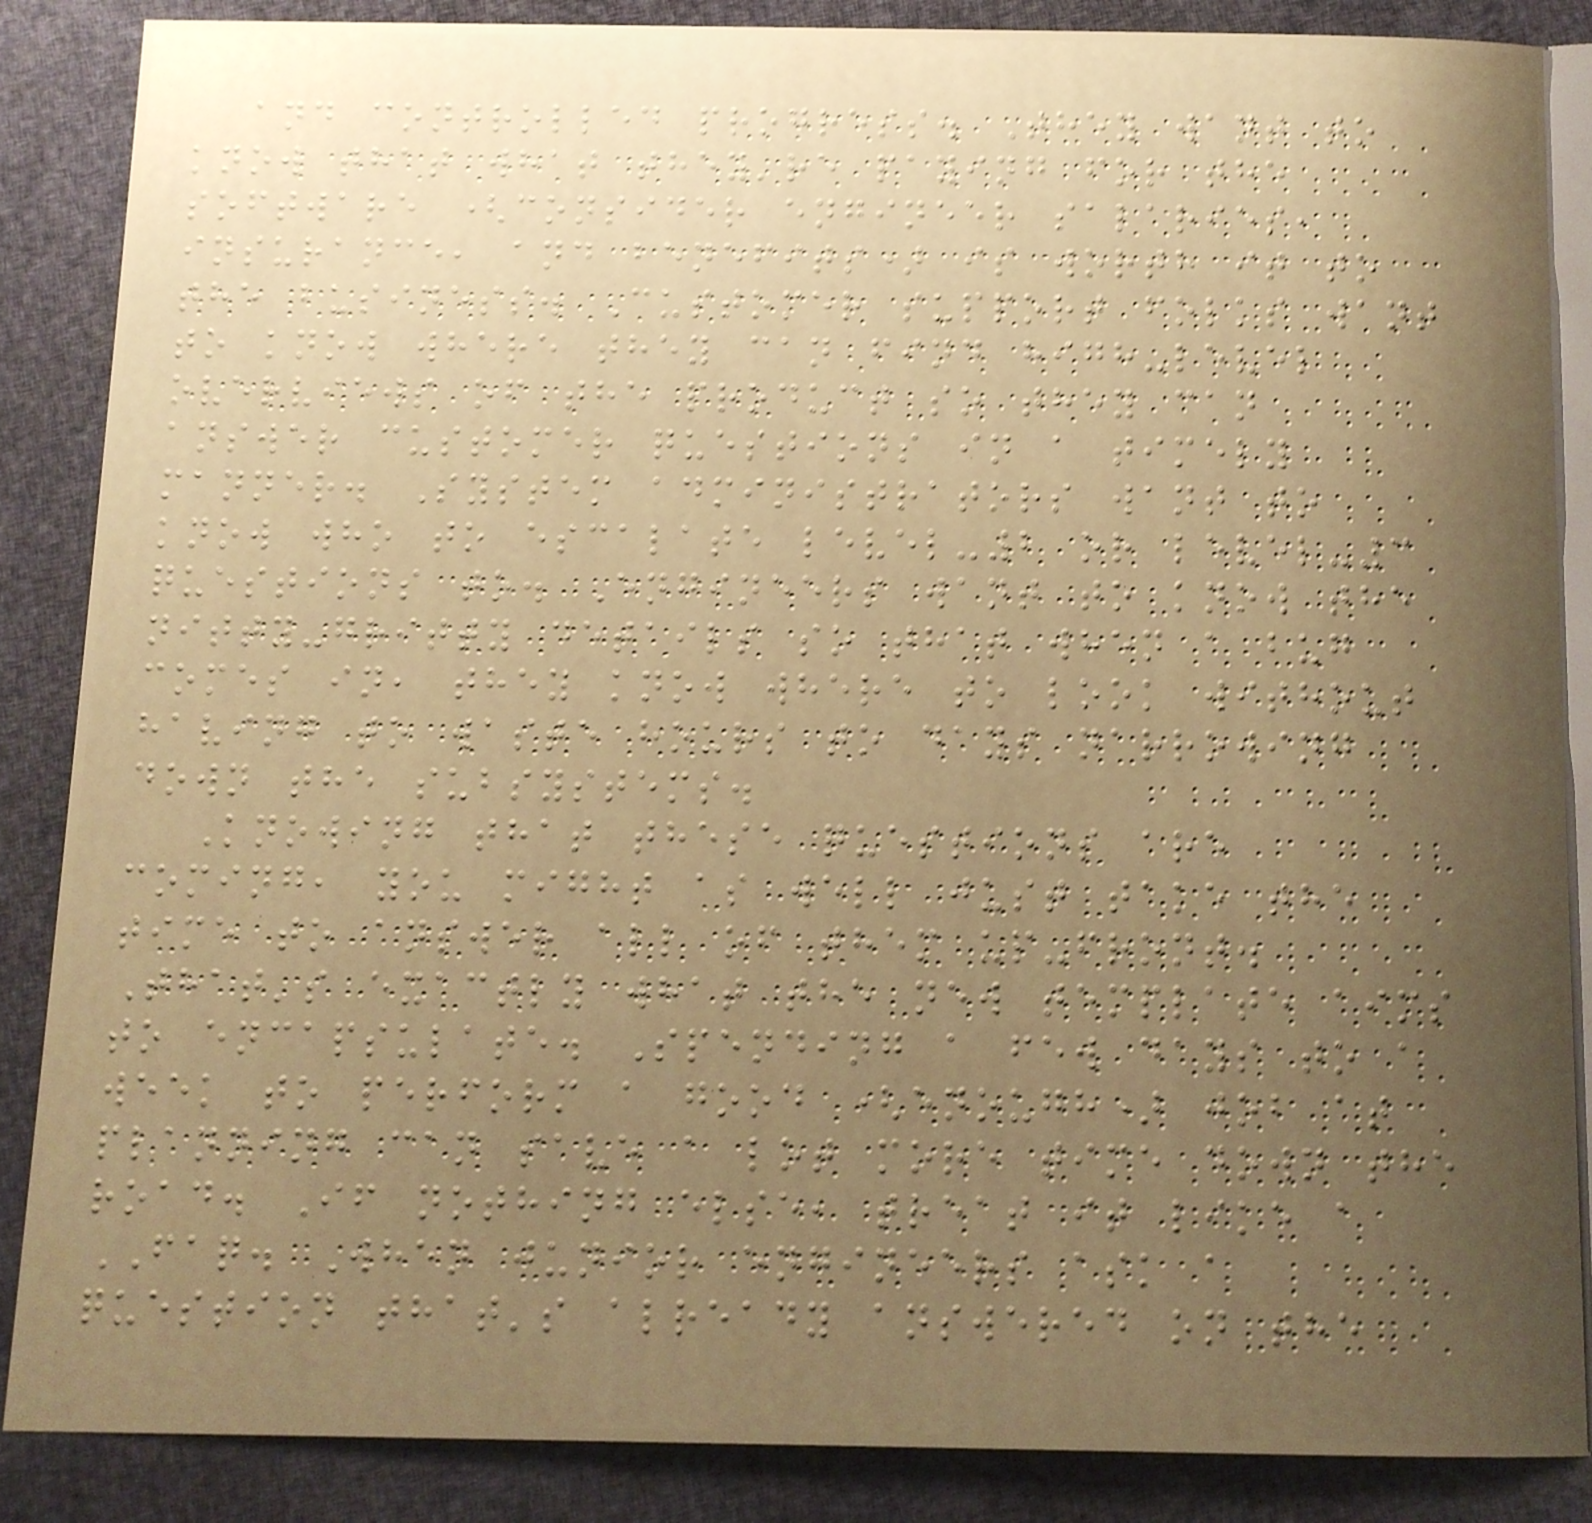and controlled progress. They want to
know that what they're paying for the
software (consider engineer salaries,
insurance, and benefits) is worth it to
the business. Customer support folks want
to know where they can find high-level
overviews of the product so they can
answer customer questions in a timely
manner. System administrators want to
know who to escalate level-2 or level-3
questions to. Engineers want to know the
nitty-gritty details so that when a bug
comes in, they know where to look without
having to waste hours to days narrowing
down the subsystems.
Knowing that these questions are
coming, you might as well just take the
time to answer all of them up-front.
That's exactly what the new template aims
to encapsulate. Spending a few days to a
week to perform a good (enough) job at
planning can save a lot more time down the
road. If nothing else, treat it like a
FAQ. When junior engineers ask a
question that's already answered on the
